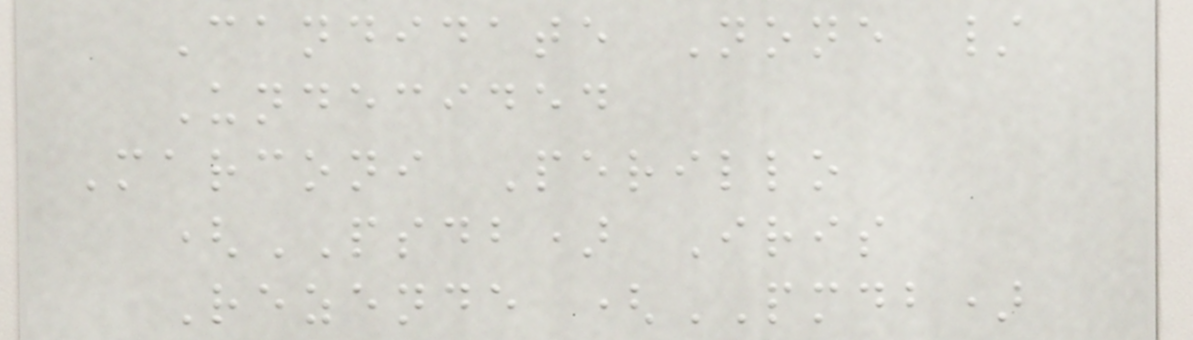Candidate None /
Undecided
Marconi Perillo
(PSDB) Iris
Rezende (PMDB)
